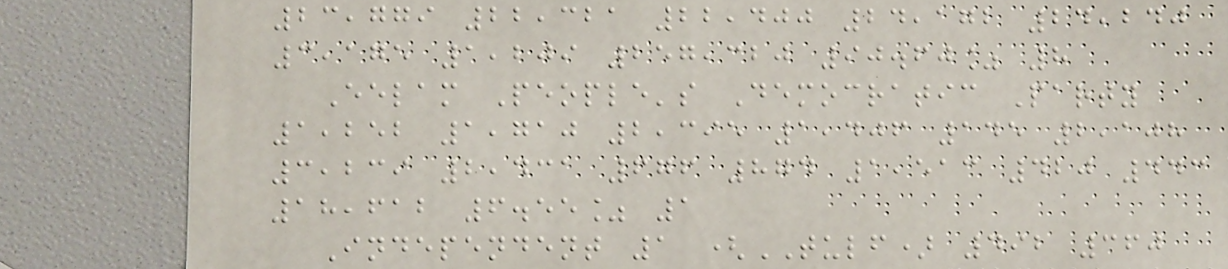23,779 22,321 22,400 24,172 24,240
3,175 1,209 257,320 90.60% 8
Eelam People's Democratic Party
1,252 1,710 2,395 1,406 145 2,108
3,239 2,431 676 874 1,513 420 443
18,612 6.55% 1
Independent 1 (TULF) 492 360
